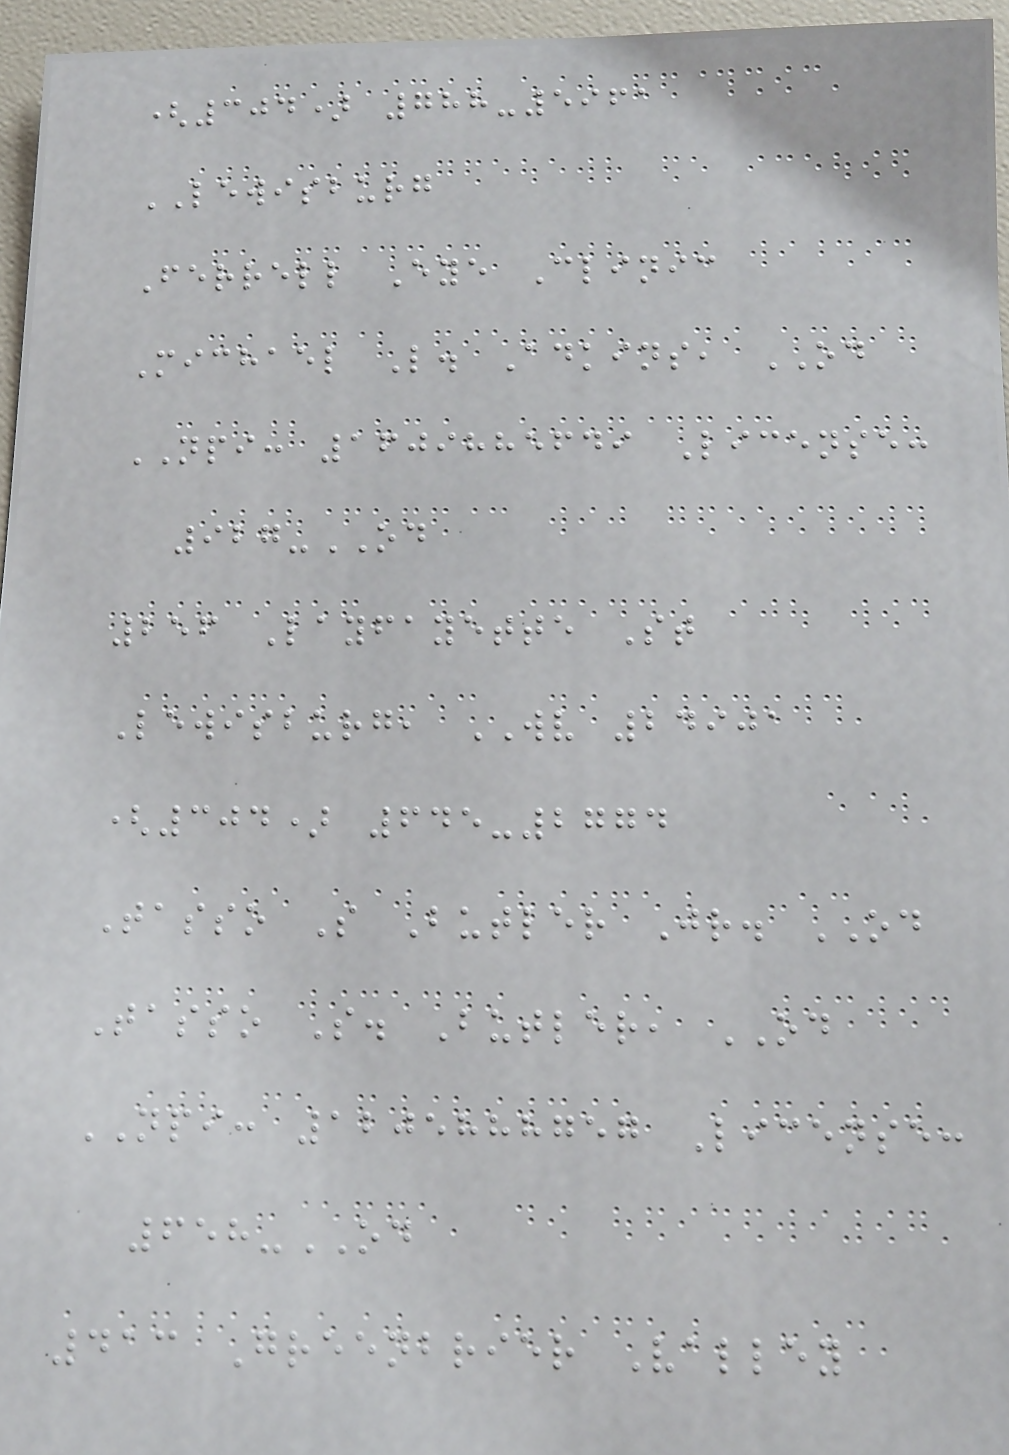(304) 788-5961
LEWISBURG
Ferrell Eye Clinic
Michael L. Adkins, OD
NPI: 1609885649 License:
927-OD
256 Layfayette St
Lewisburg, WV 24901
(304) 645-2774
Tasso S Butler Jr. OD
Tasso S. Butler, OD
NPI: 1205888757 License:
658-OD
413 Greenbrier Valley
